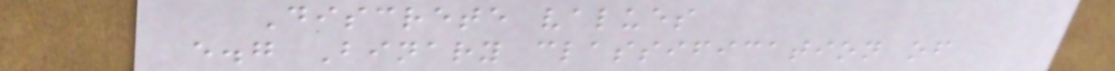Discrete values
e.g Binary classification of
